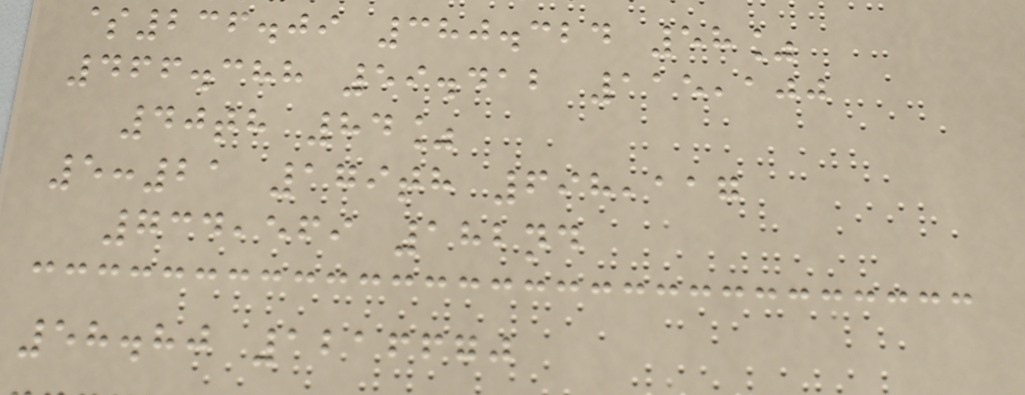$236.09 380.324 58%
466.388 59.412 115,100
40th 84%
5:21 179th 698,117
734,569 182nd
58.80 1216670
